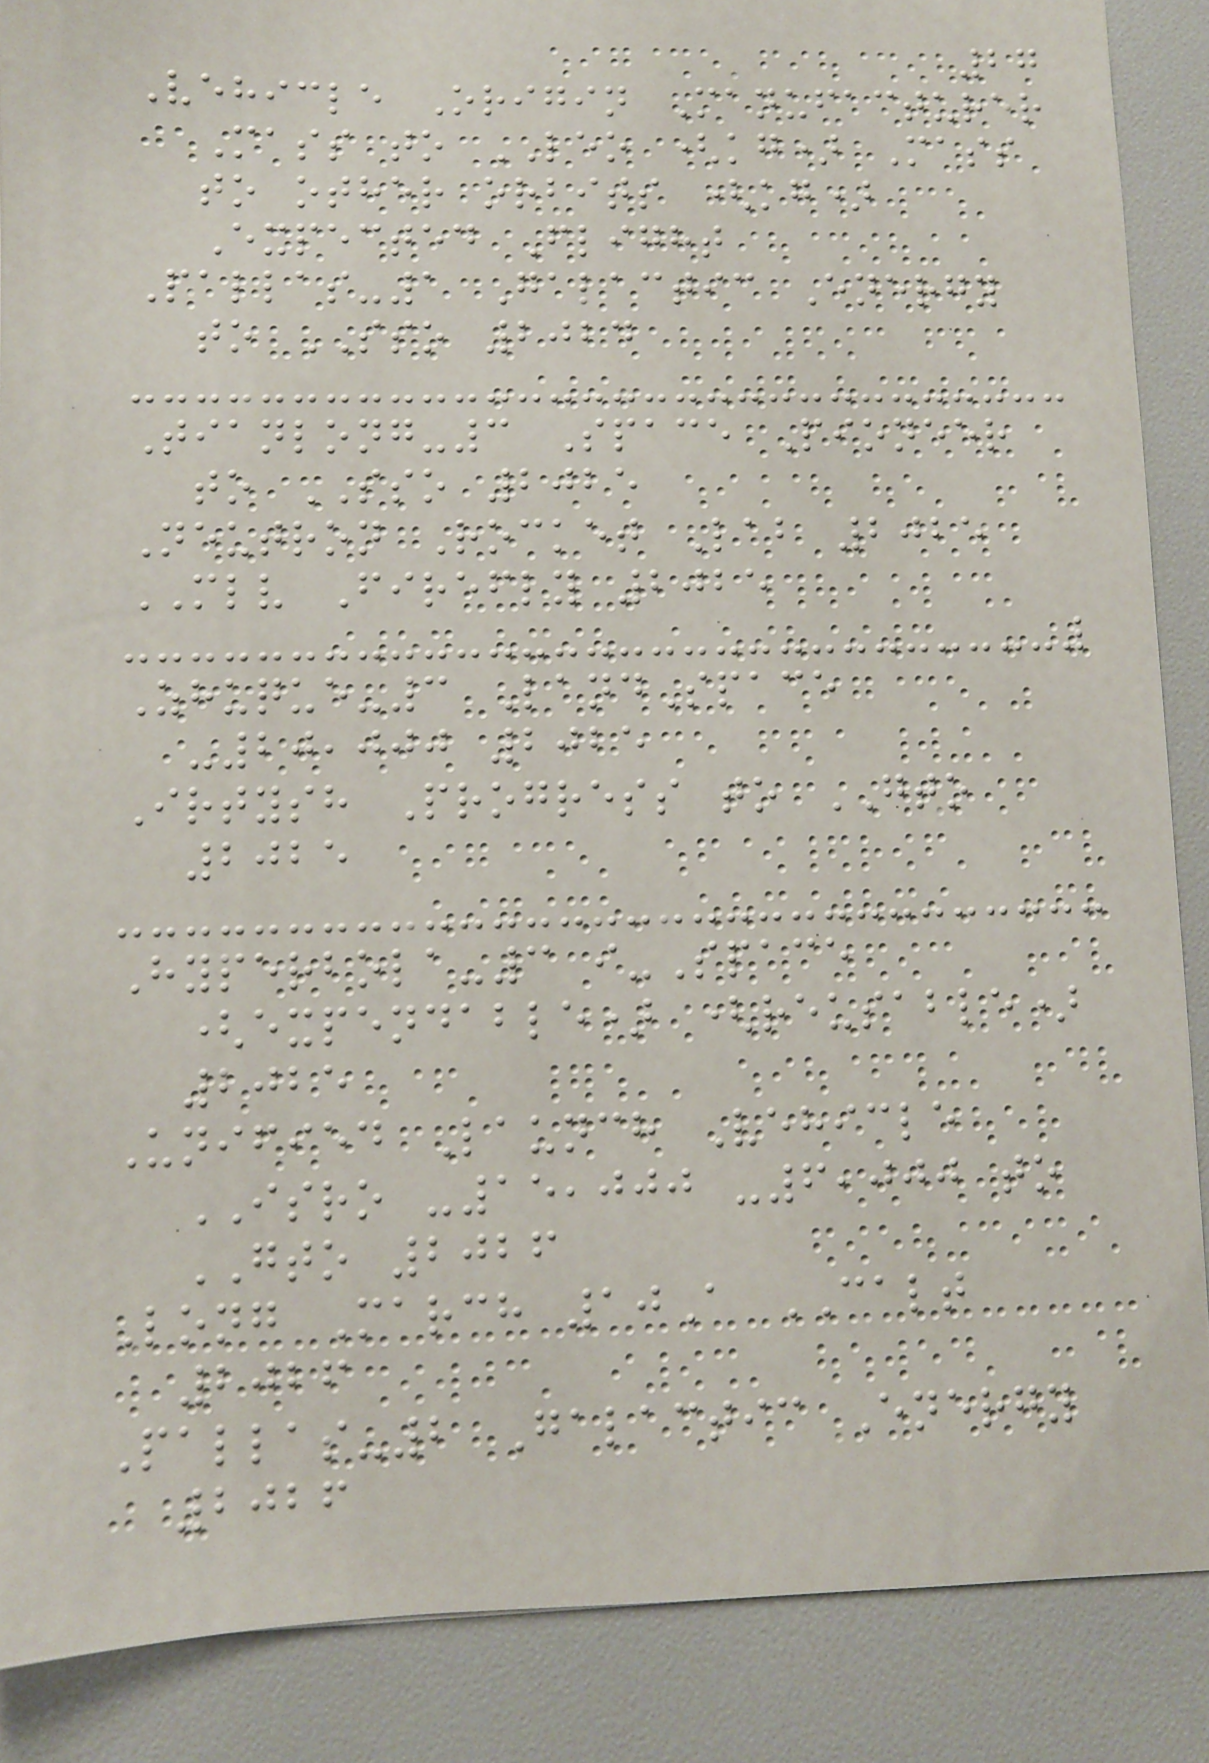27
Vehicle Origin Manufacturer
Mass to LEO (kg) Mass
to other orbits (kg)
Expected Flight
Pallas-1 Galactic Energy
to SSO 2024
Tianlong-3 Space Pioneer
to SSO 2025
Neutron Rocket Lab 2025
MLV Firefly 2025
Zhuque-3 LandSpace
-20,000 2025
Irtysh Progress to GTO
2025
Hyperbola-3 i-Space
(expendable) (reusable)
2025
Unified Launch Vehicle
ISRO -15,000 -6,000 to
GTO 2026
Long March 10A CALT
2026
Pallas-2 Galactic Energy
2026
